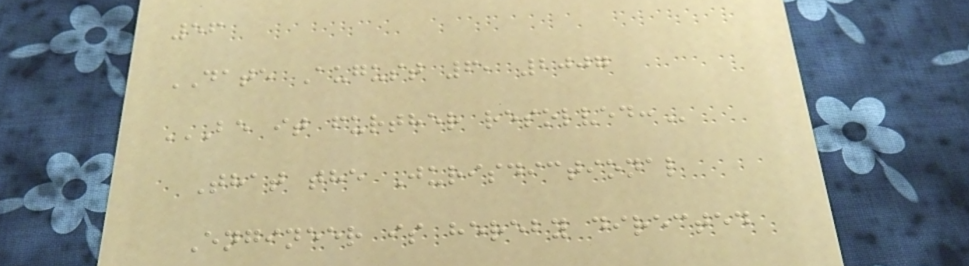56
DATE August 6, 2007
BE IT FURTHER RESOLVED:
That the Jurisdictional
Engineer is hereby directed
